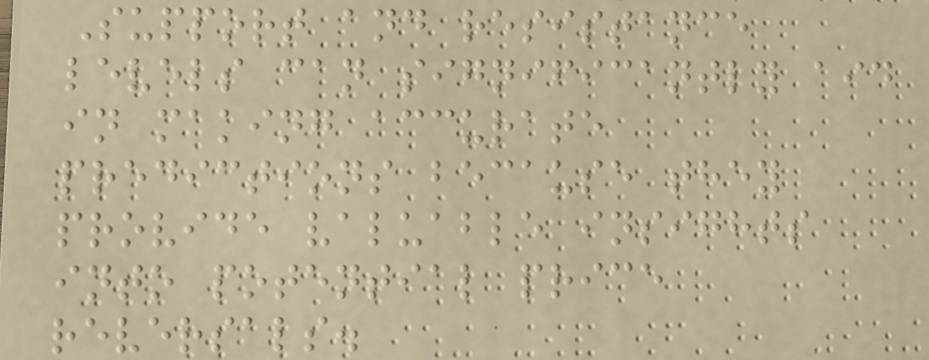Support and resistance
levels can significantly aid
in making accurate
predictions because they
provide valuable insights
into potential price
reversals.
